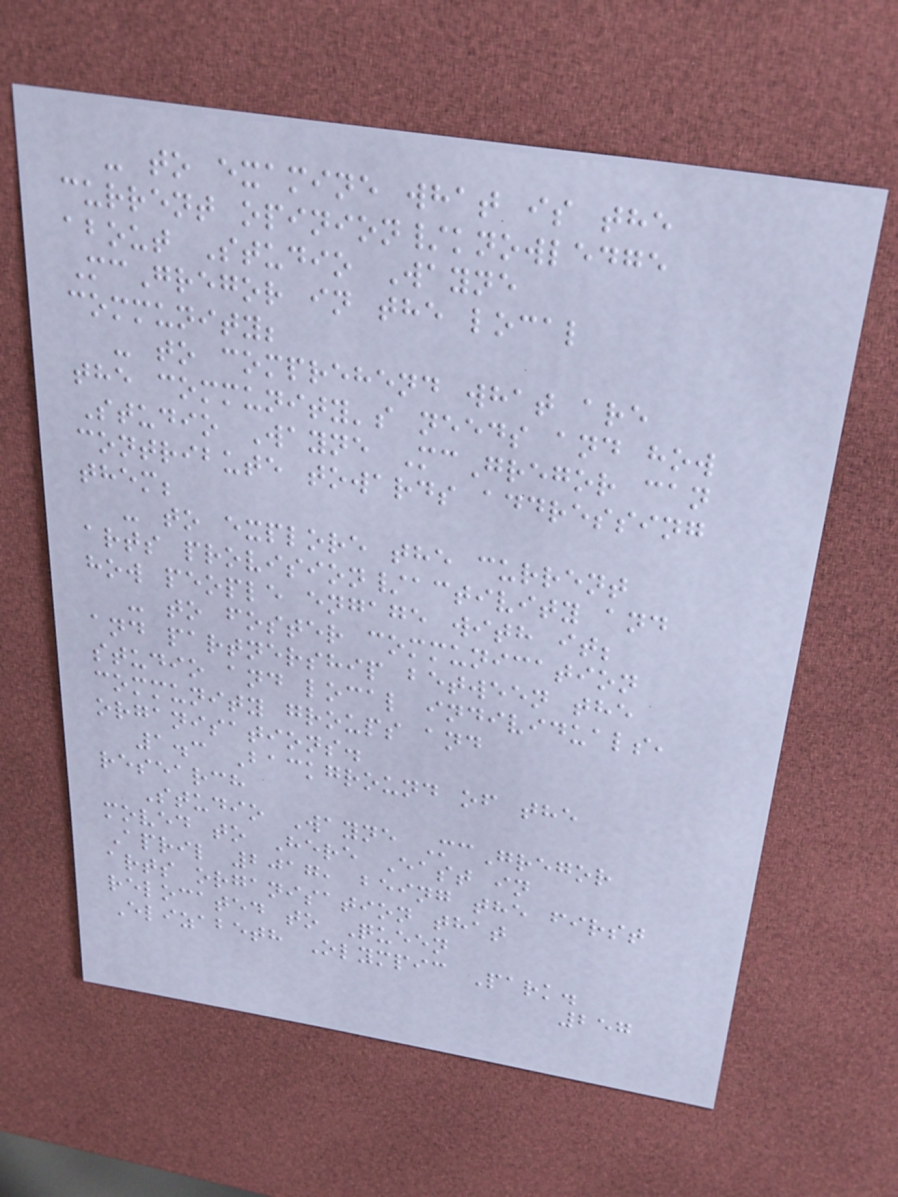- to examine what is the
current opinion/knowledge
about Studio Wayne
McGregor in the local
community;
- to comprehend what are
the community's needs and how
Studio Wayne McGregor can
contribute towards addressing
them;
- to explore the current
arts provision/activity and
how people engage with it;
- to foster communication
and partnership between the
studio and local individuals,
community groups and
organisations.
1.3 Background of the
research
Studio Wayne McGregor
moved to Here East in
April 2017, being the first
arts organisation that
relocated to Queen
Elizabeth Olympic Park.
257
